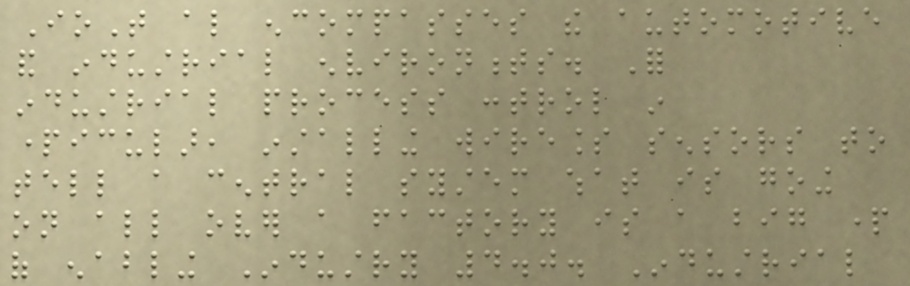IoT also encompasses the automotive
and industrial environments. For
industrial process control in
particular, installing wireless sensors to
tell a central system what is going
on all over a factory is a big part
of enabling Industry 4.0. Industrial
